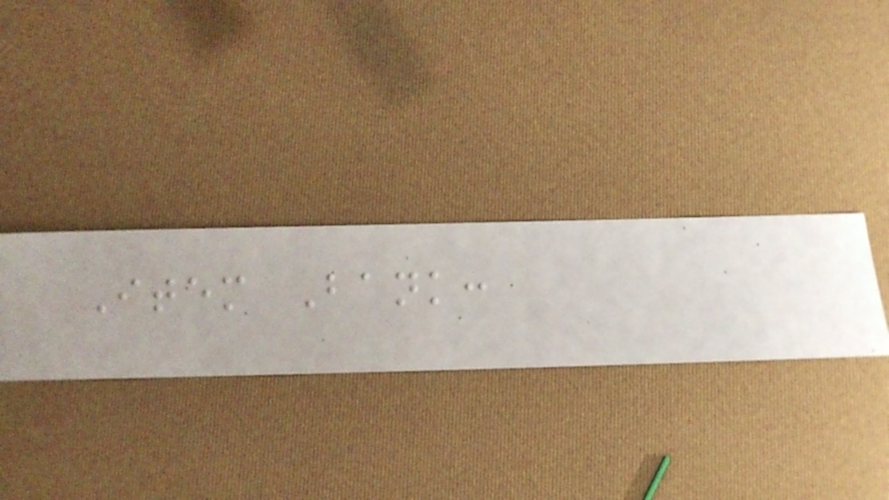Item Bank:
